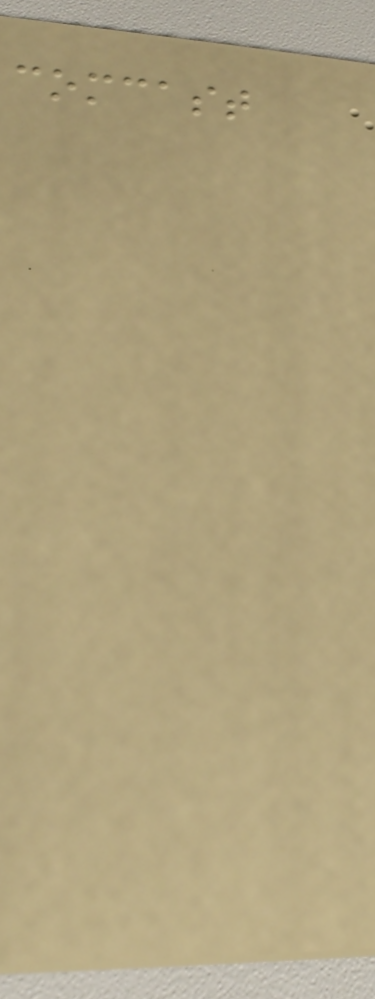comcast
